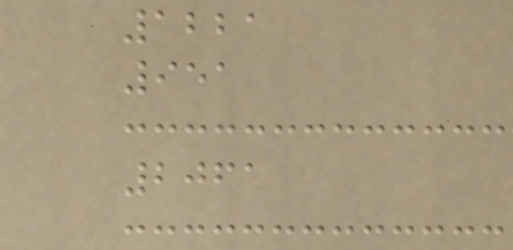1221
951
2061
